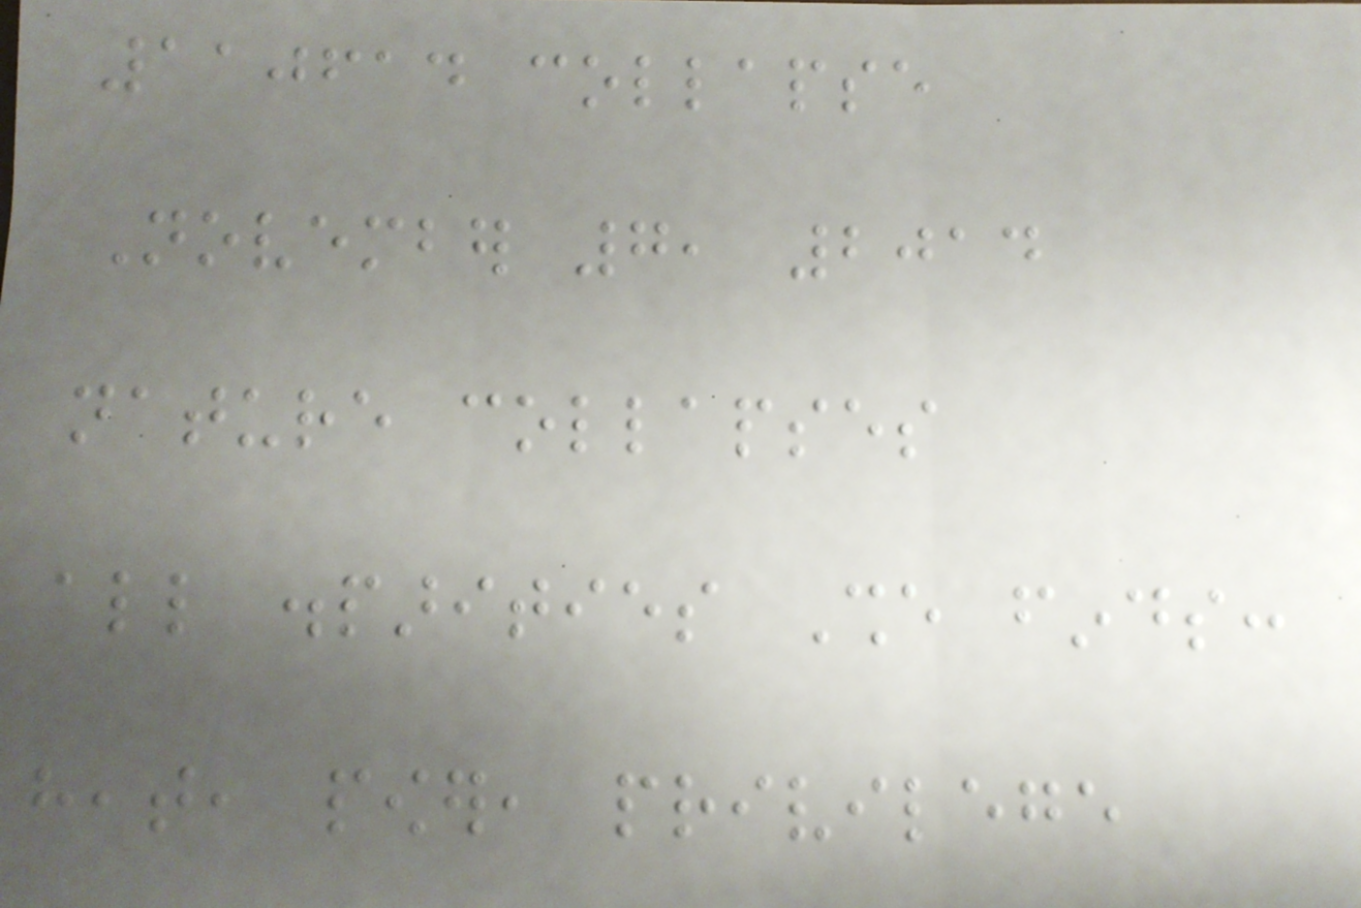110614 collapse
November 7, 2014
nature collapses
all disparities She finds:
heat, power, privilege
